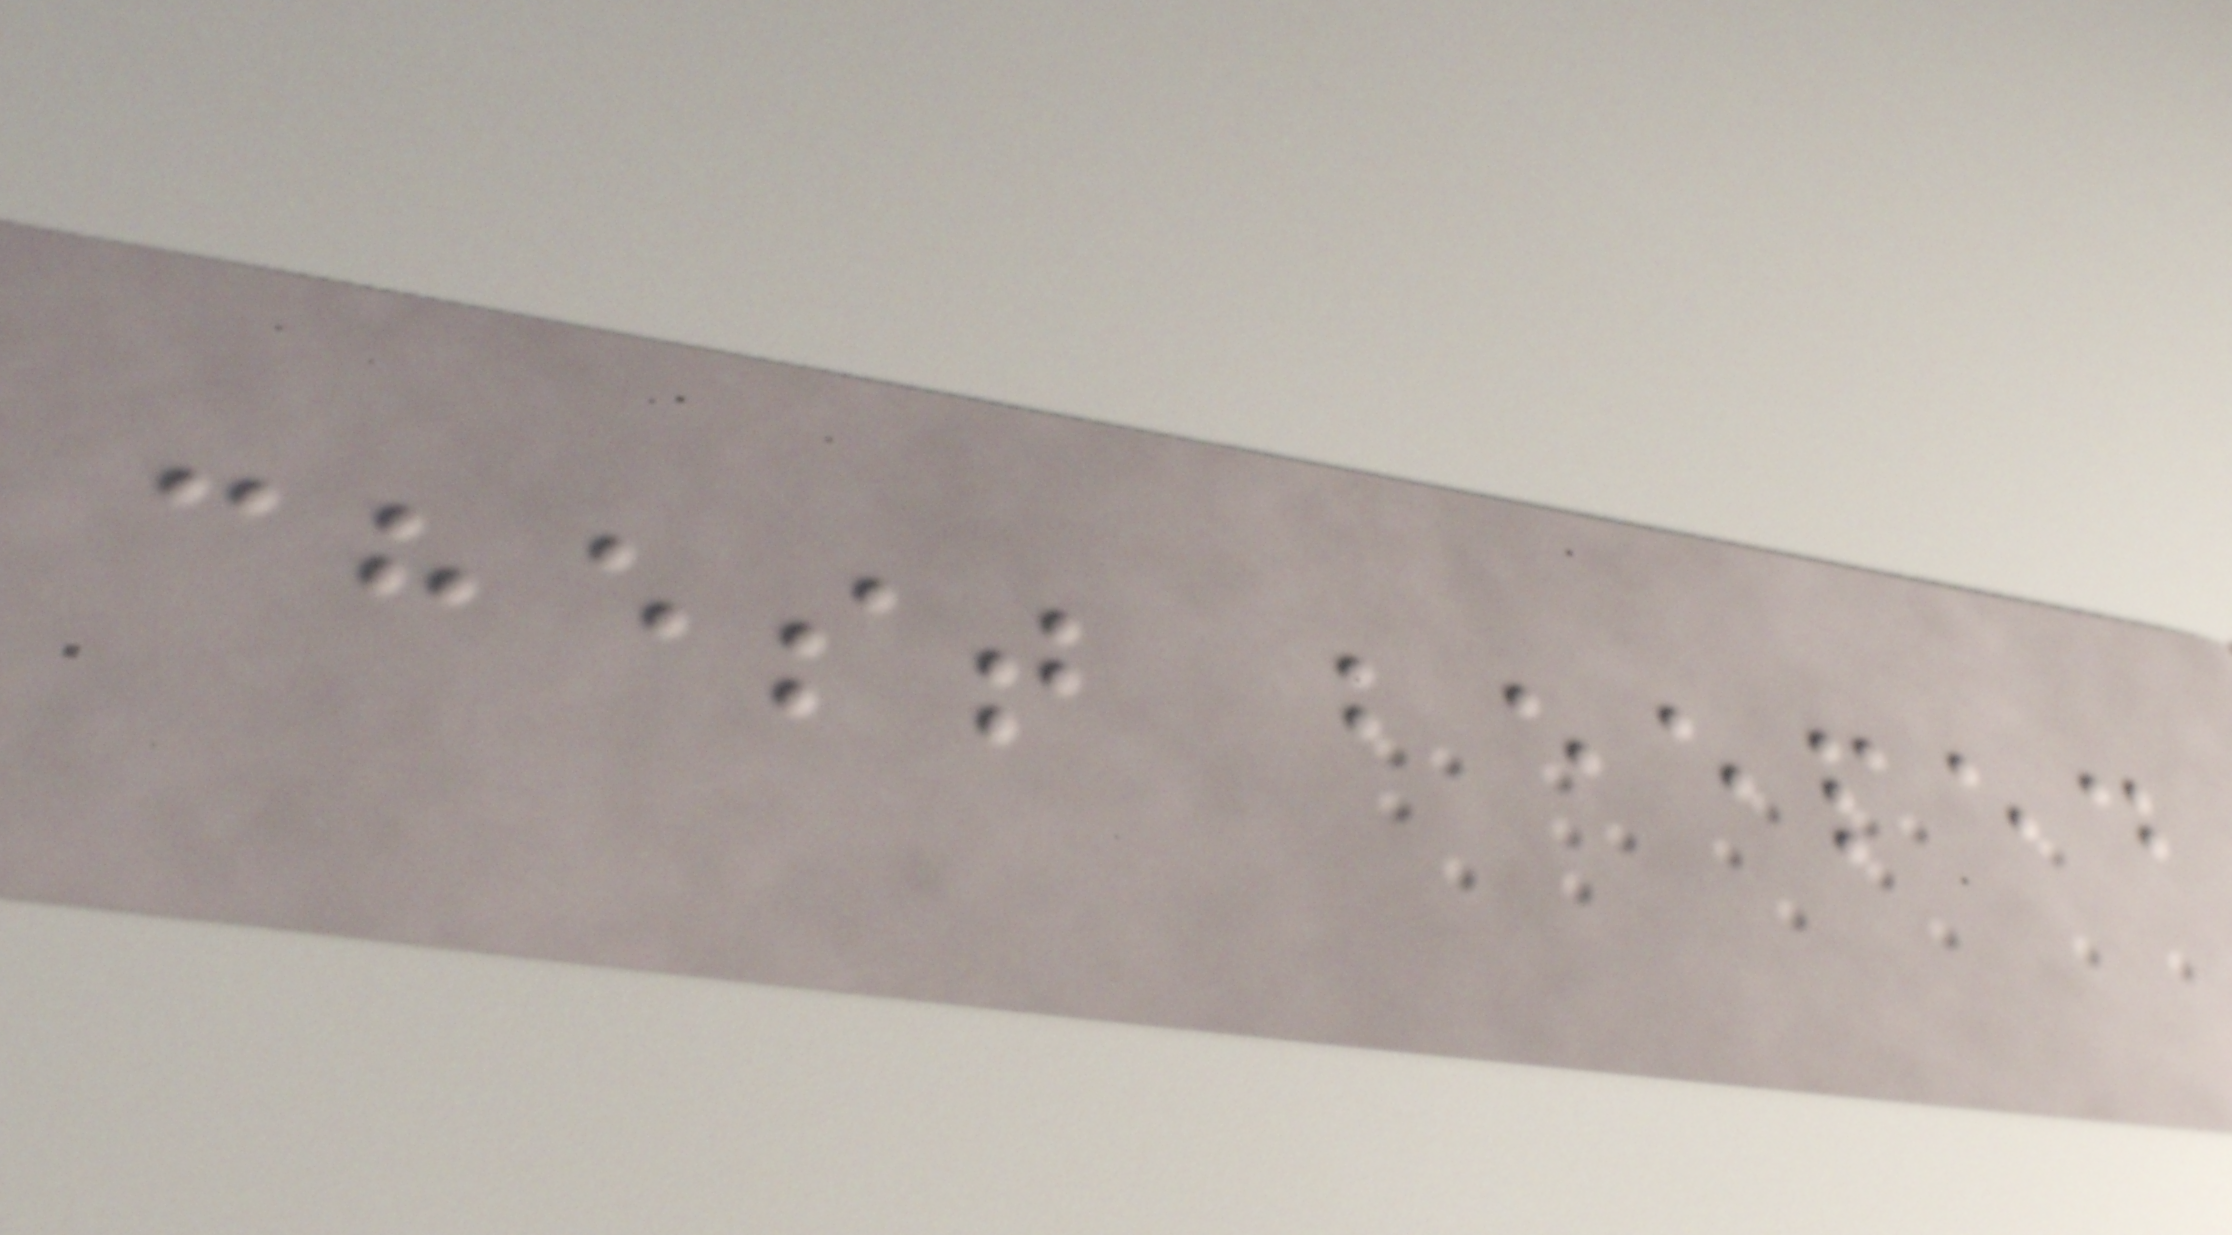chest beeped
